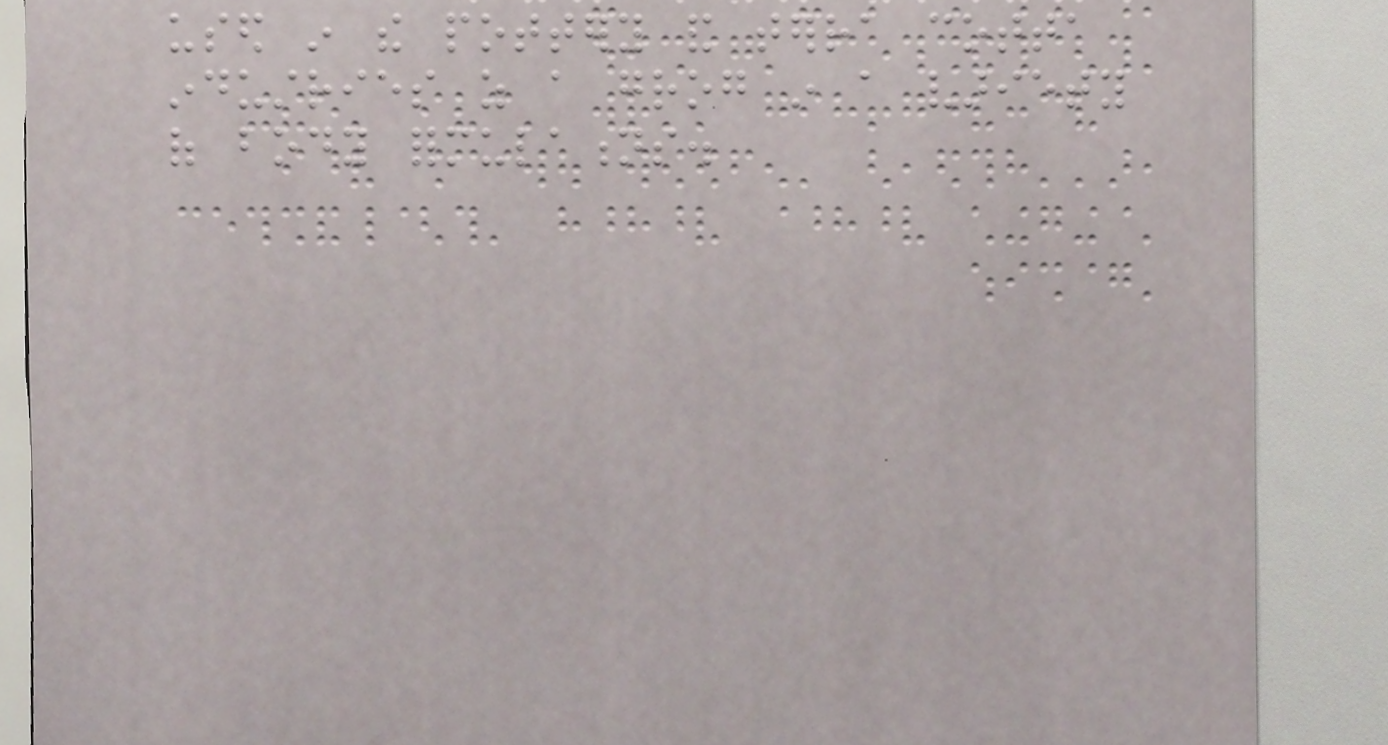used in the pottery and terra cotta
industries as a grog in a variety
of body formulations.
